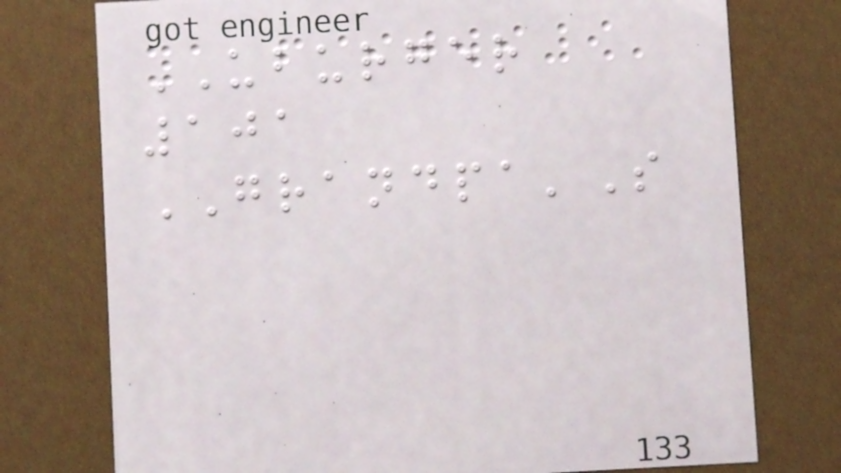UBURGER
101
GRANDPA'S
